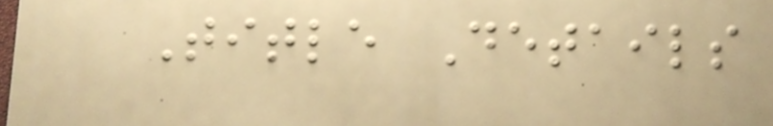Title Details
